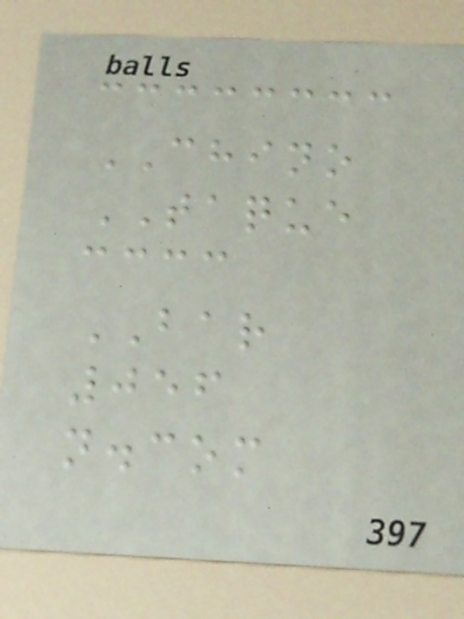CHINO
TAQUE
BAR
056
n.com
